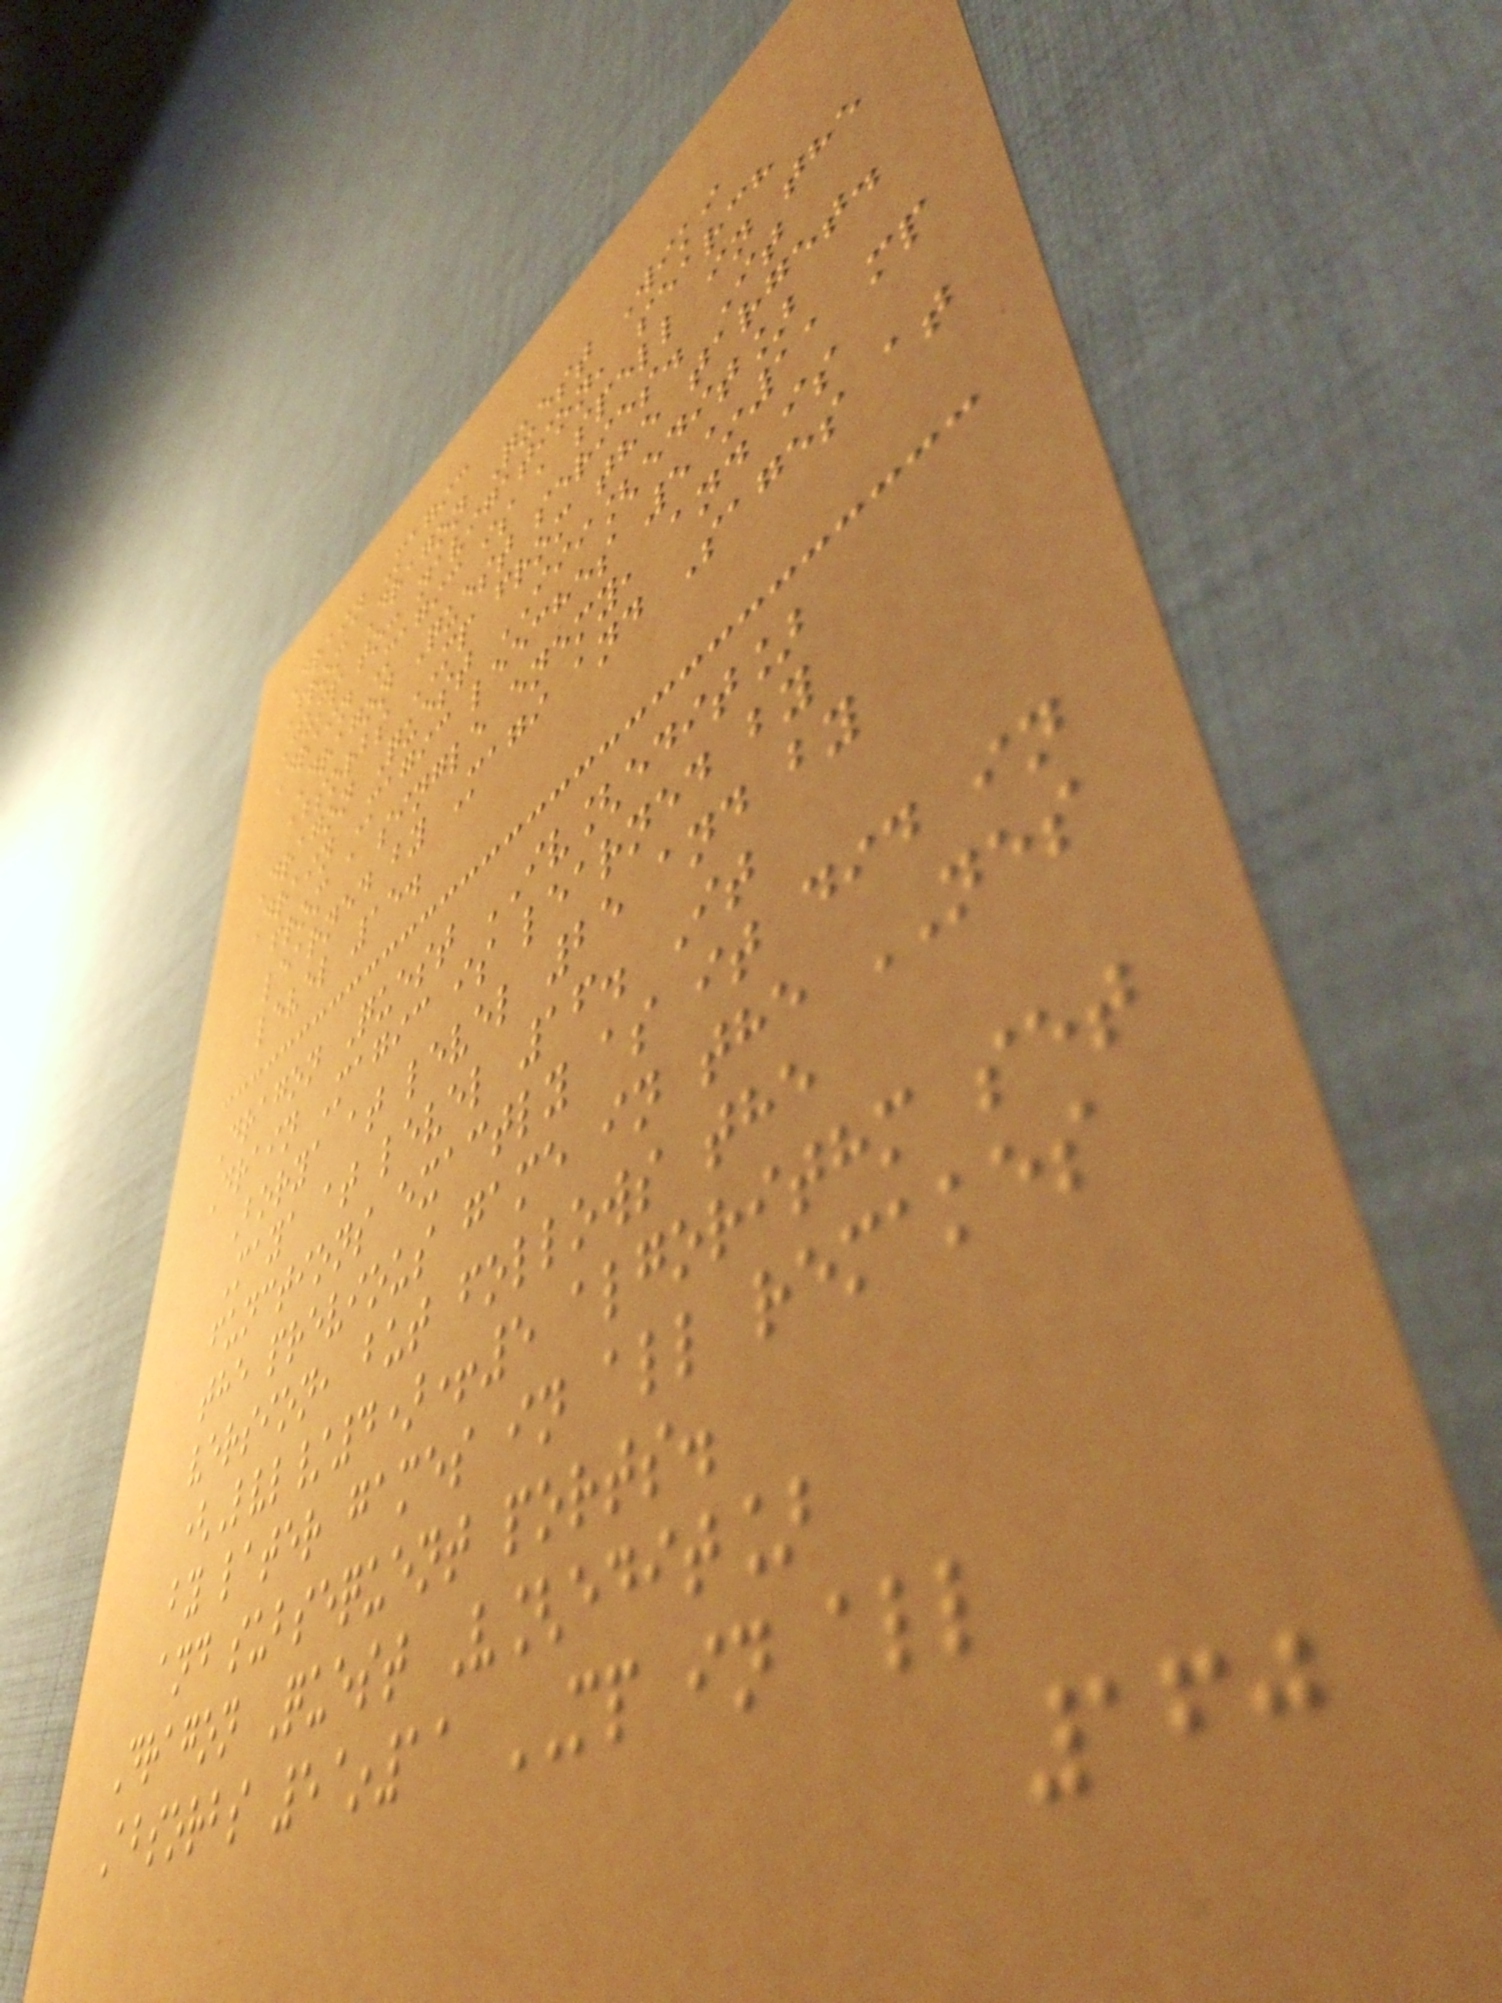Drain Magic
From Dragon Quest Wiki
Jump to: navigation, search
Drain Magic is a spell in the
Dragon Quest series. It
absorbs MP from the target.
Dragon Quest III[edit]
Drain Magic leeches 5~11 mp
from a single enemy, and is
learned by Magi and Sages at
level 15.
Dragon Quest IV[edit]
Drain Magic is learned by
Borya at level 25 and by
Maya at level 16. It
functions exactly as it did in
the previous game in the NES
version, but follows the
(Lvl/4)+5 algorithm set
by later games in all remakes
and subsequent ports.
Dragon Quest V[edit]
Absorbs 5~11 MP in all
160
